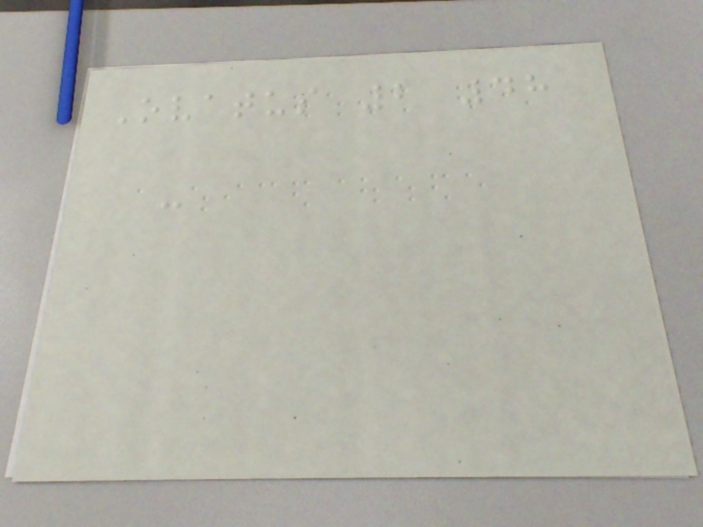Ovatus 2 48
-
